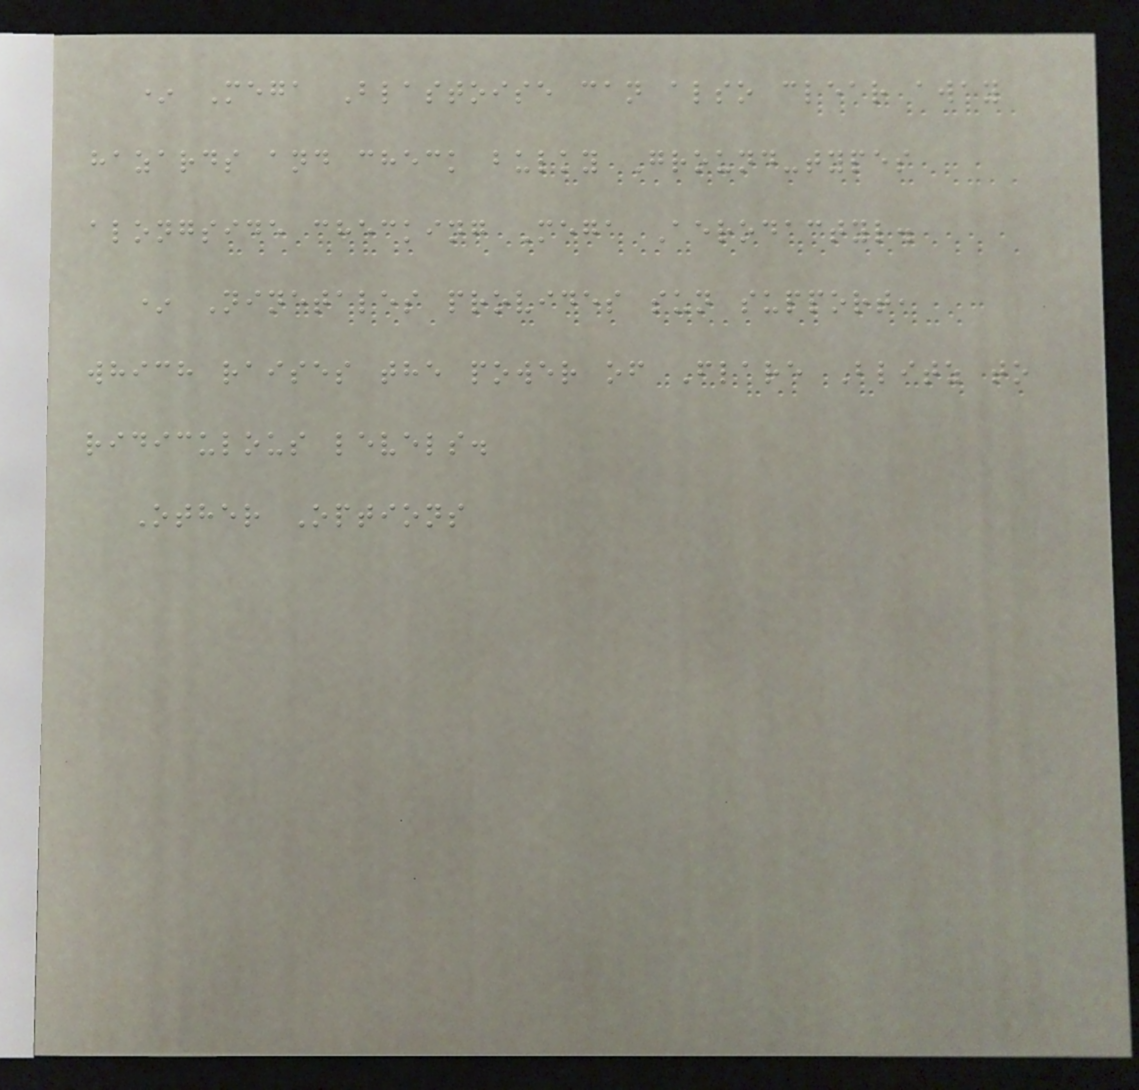* Mega Blastoise can also clear away
hazards and check bulky Ground-types
alongside checking Mega Aerodactyl.
* Ninetales provides sun support,
which raises the power of Flare Blitz to
ridiculous levels.
Other Options
